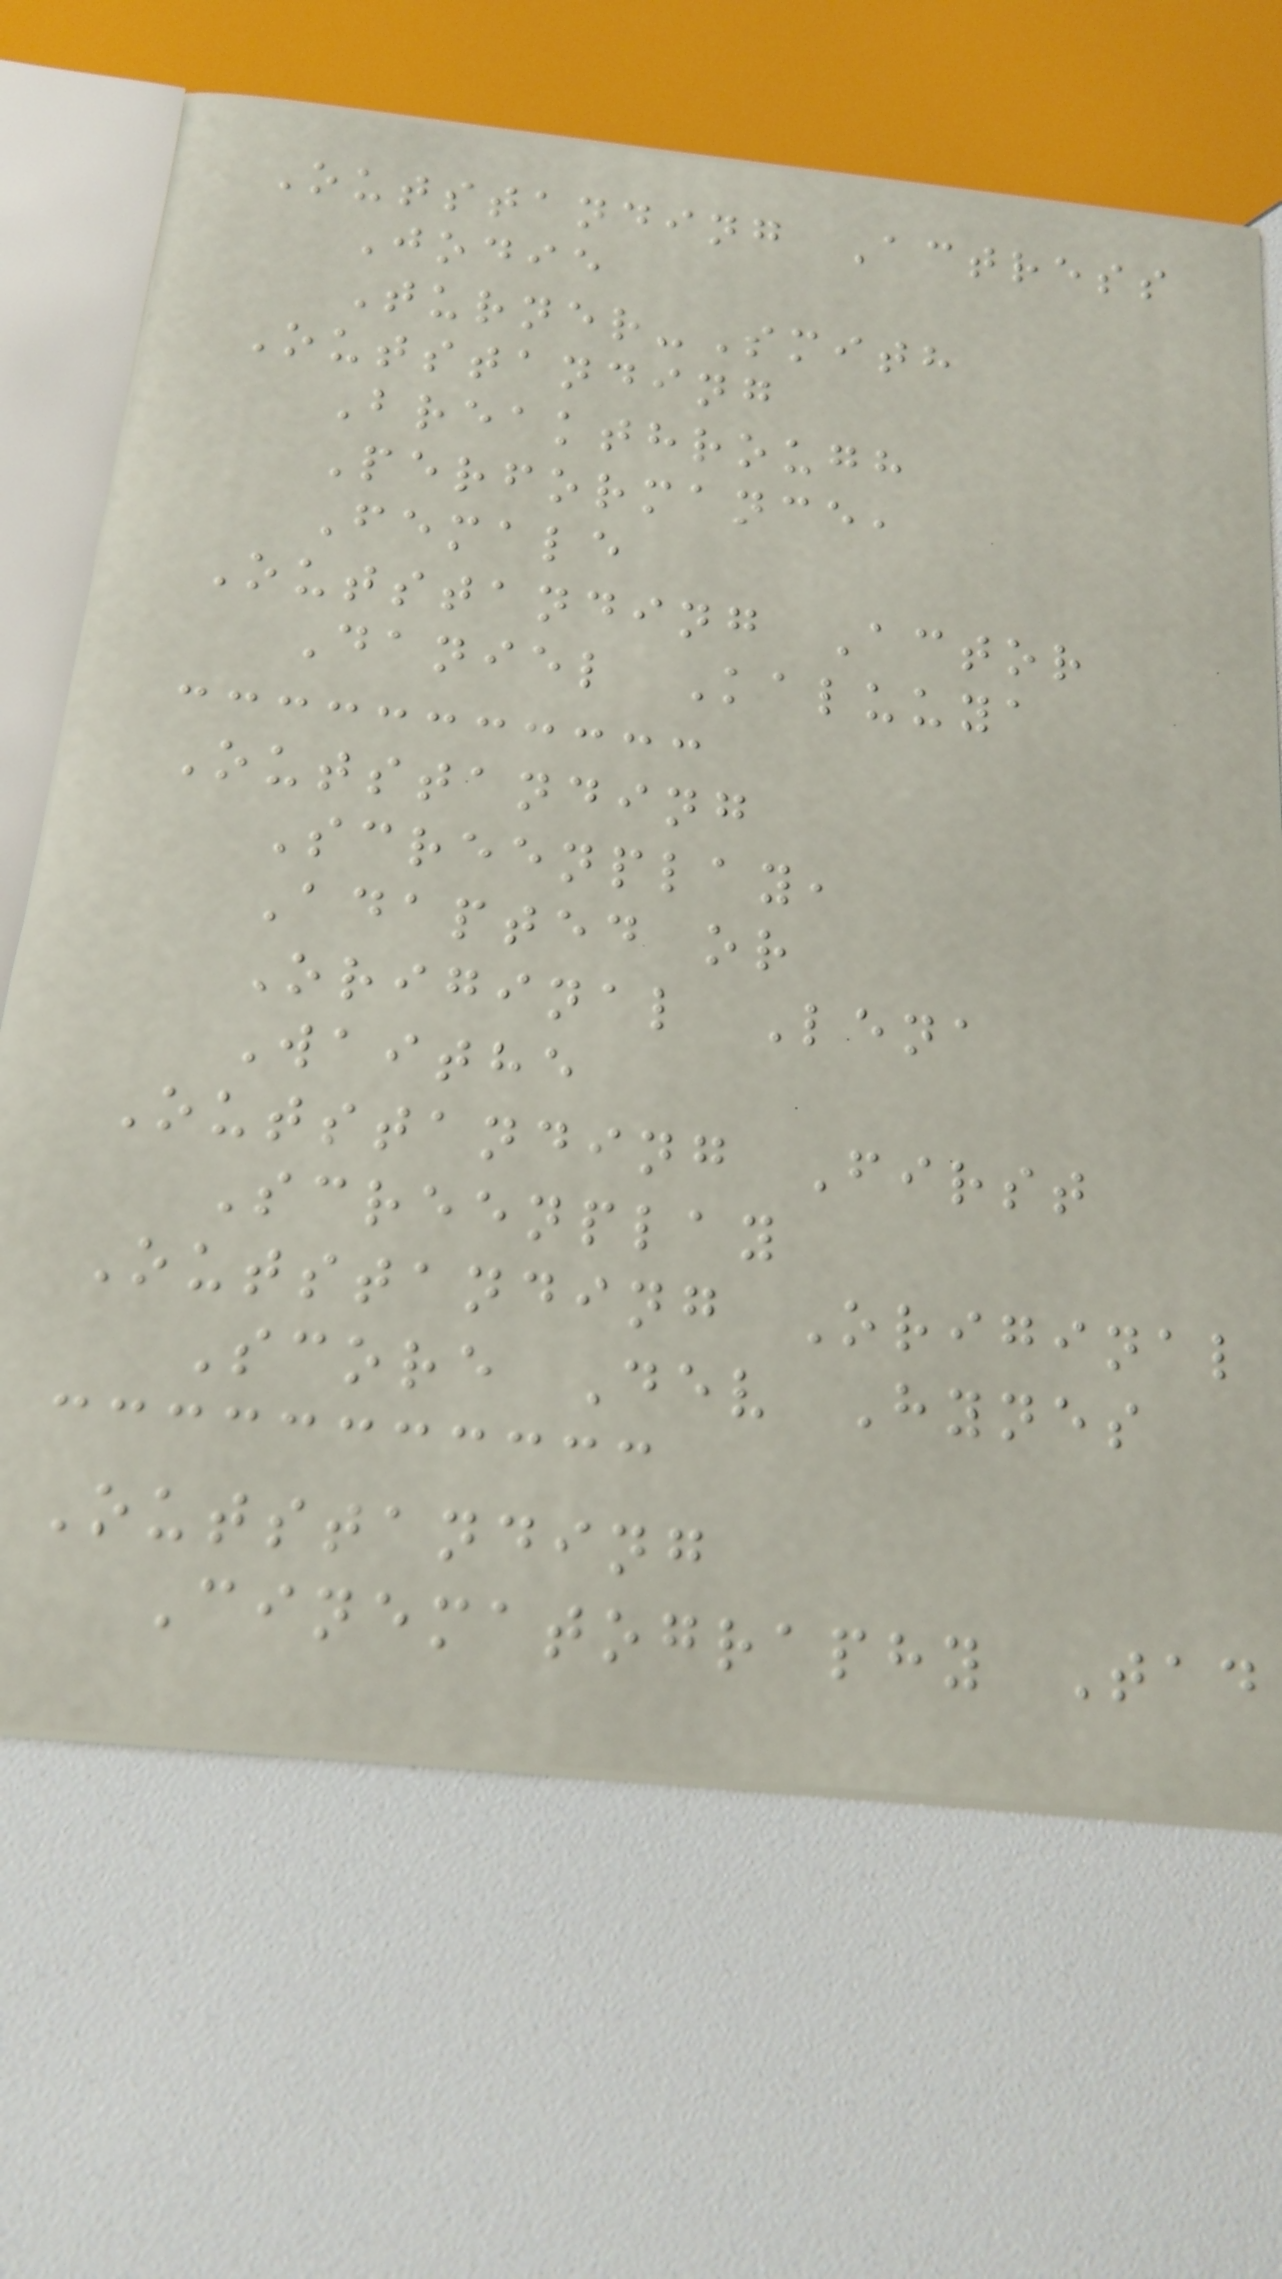Outstanding Actress
Jodie
Turner-Smith
Outstanding
Breakthrough
Performance,
Female
Outstanding Actor
Daniel Kaluuya
Outstanding
Screenplay,
Adapted or
Original Lena
Waithe
Outstanding First
Screenplay
Outstanding Original
Score Dev Hynes
Outstanding
Cinematography Tad
